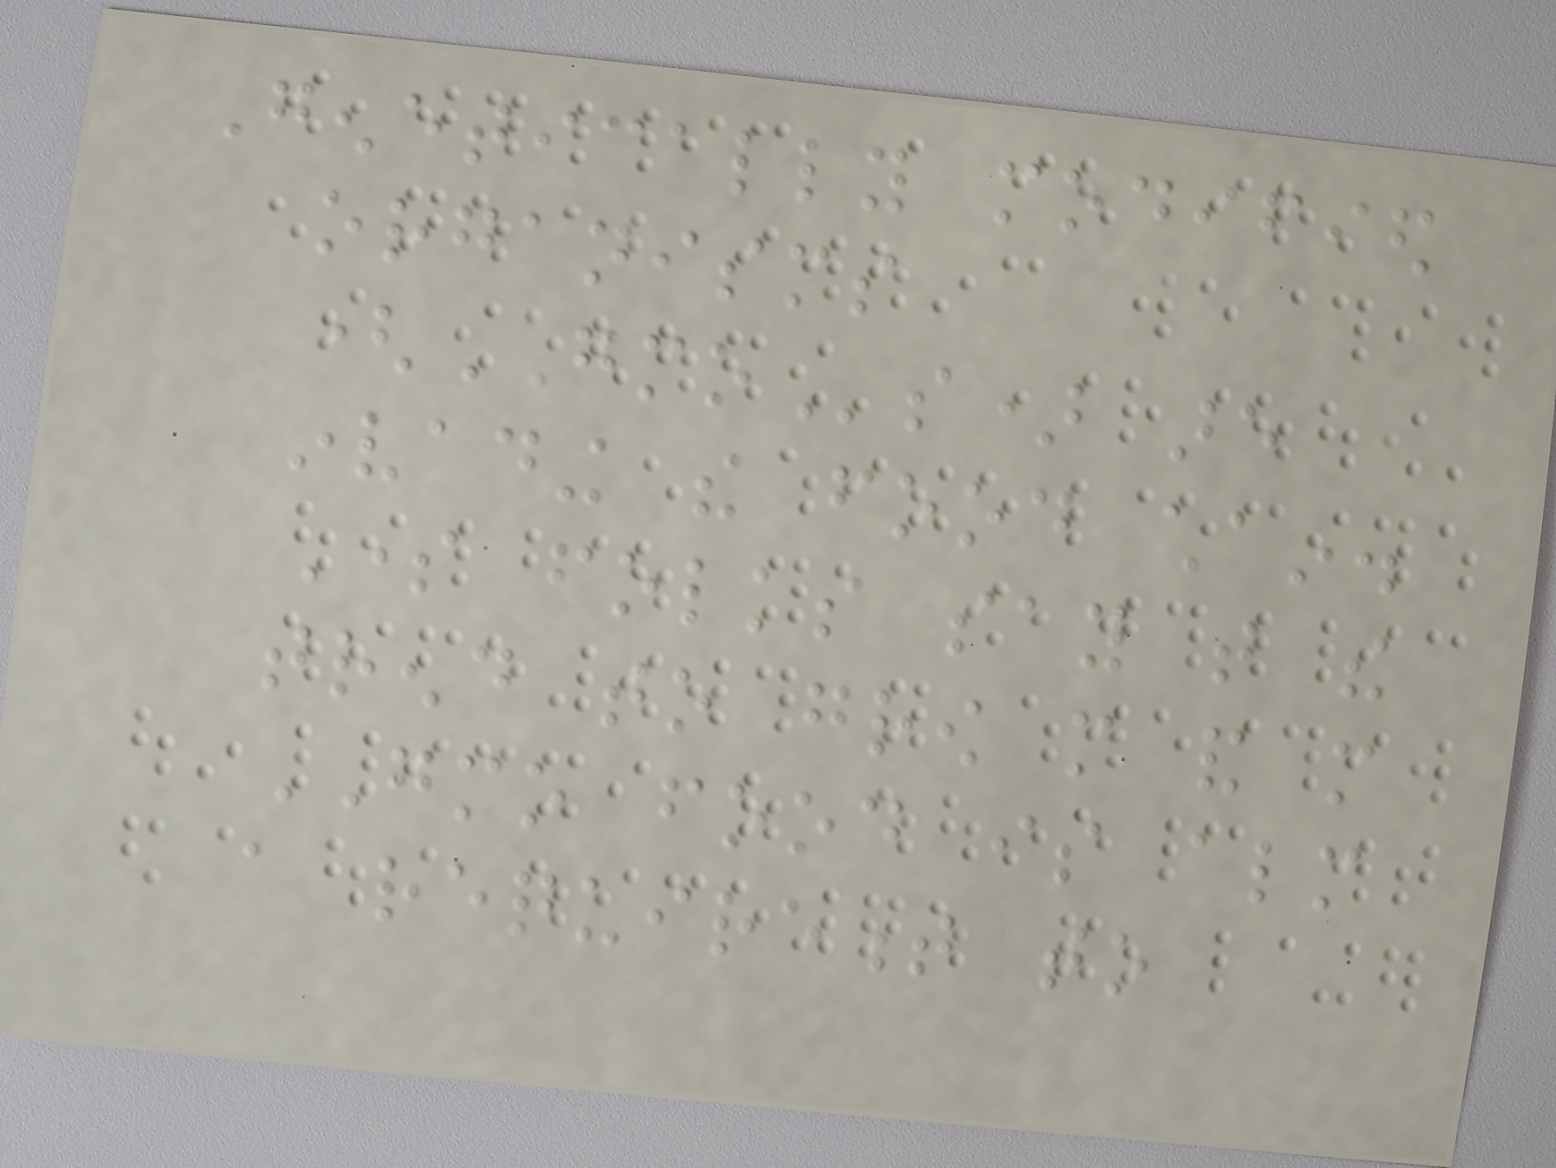Genetically modified
organisms
(GMOs) are
invading the food chain.
Some folks say that the
trend to grow more and more
GMO food is almost
a requirement to
